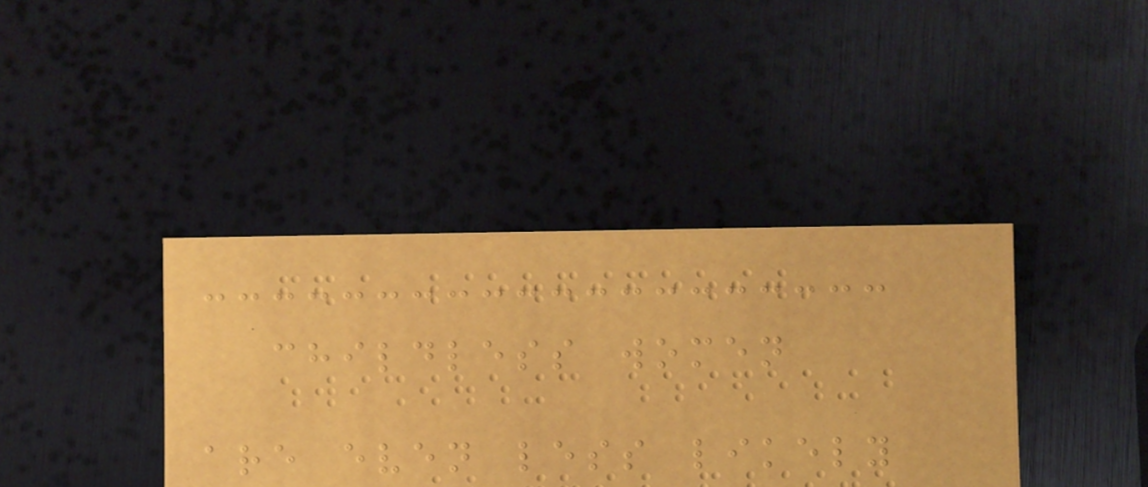childless women
are even less likely
